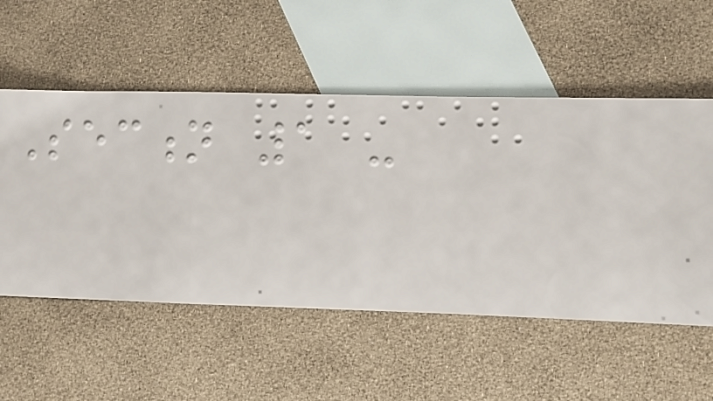Section 1 -
